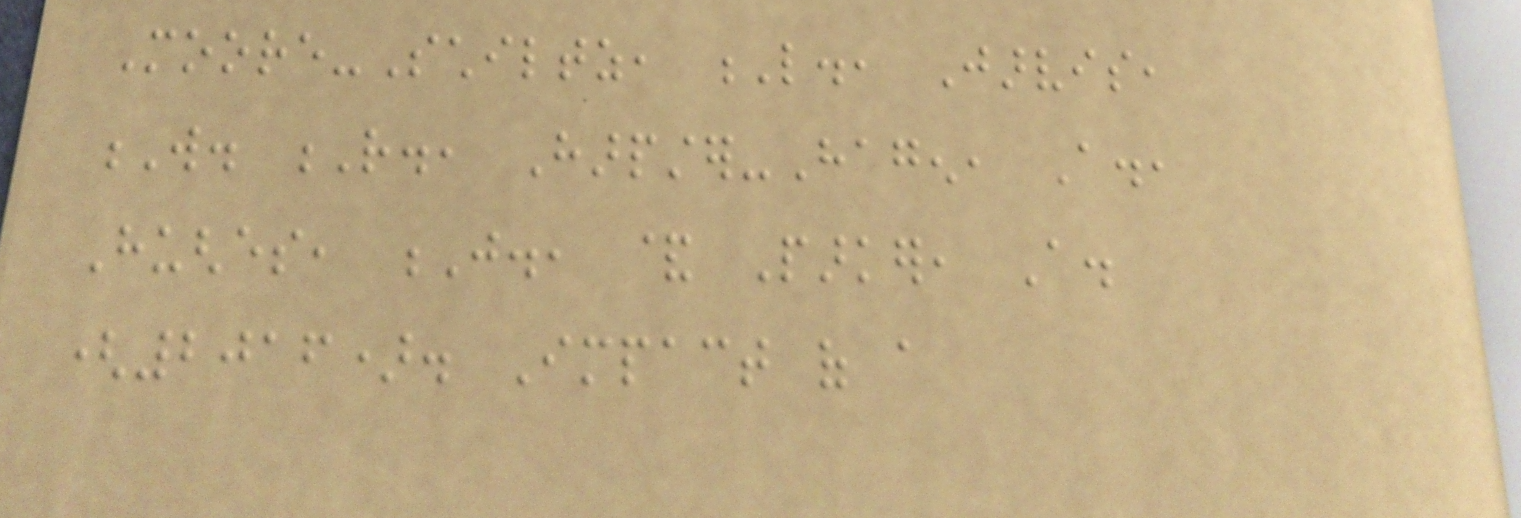Moore-Schiltz, L., Jarvis,
W. R., Harpster-Hagen, A.,
Hughes, J., & Parker, A.
(2016). Impact of a
